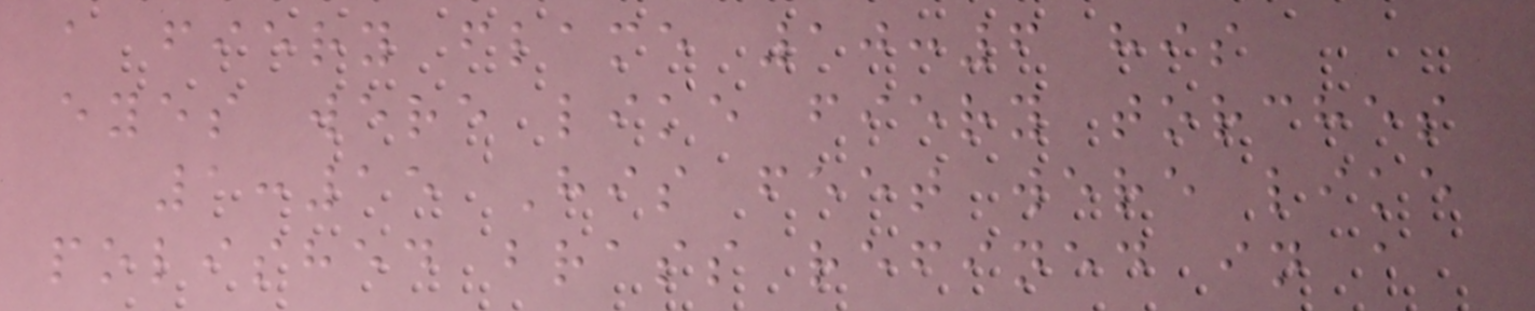a fiery flame 10:6 his
eyes were like fiery torches
1:15 His feet were like
polished brass refined in a
